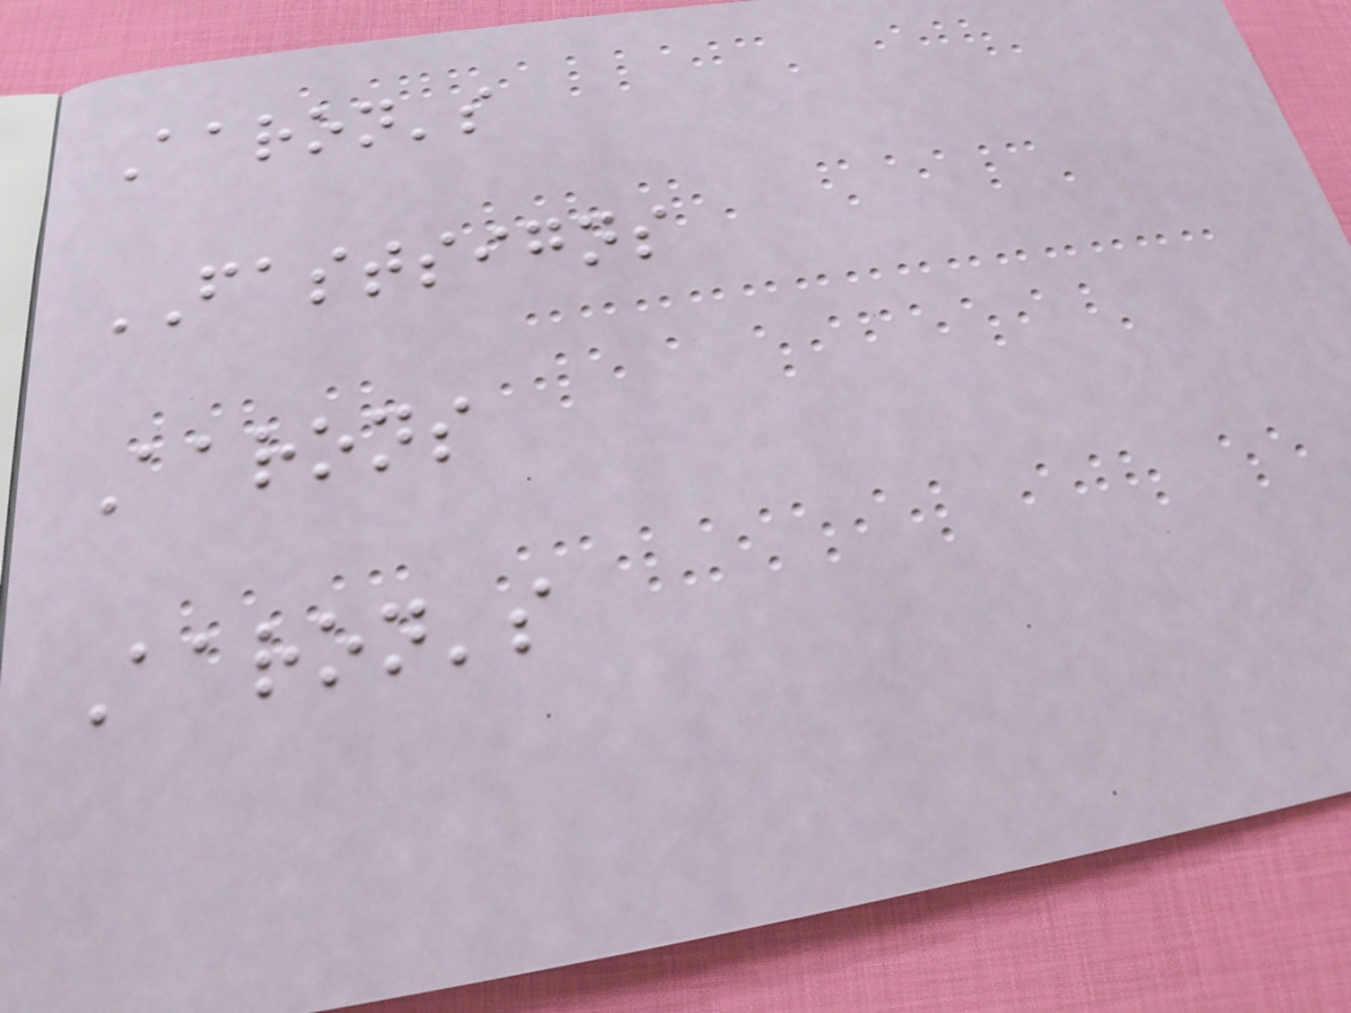Aaron's
FASTSIGNS
Aarons
Aaron's
